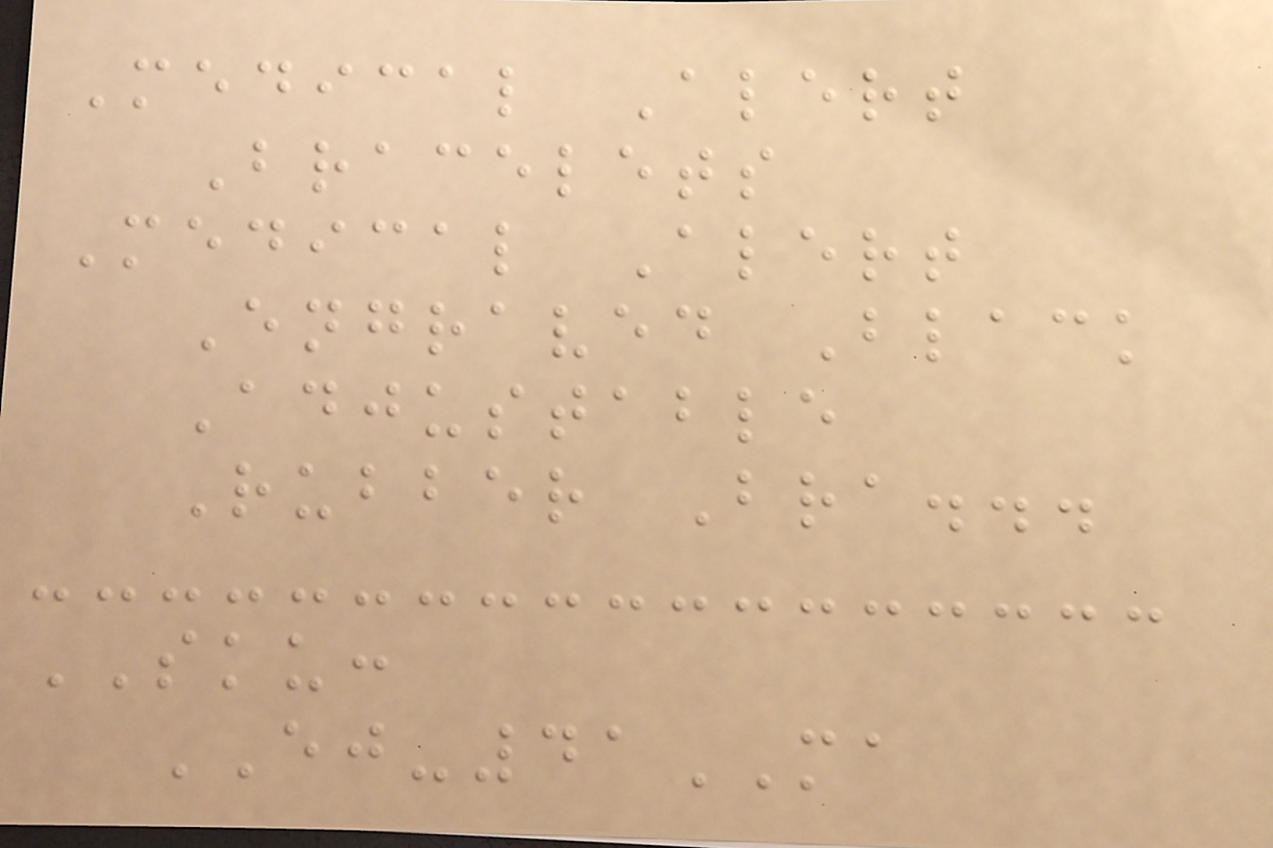Medical Alert
Bracelets
Medical Alert
Engraved Black
Adjustable
Rubber Bra...
SKU:
EJ-41MA
